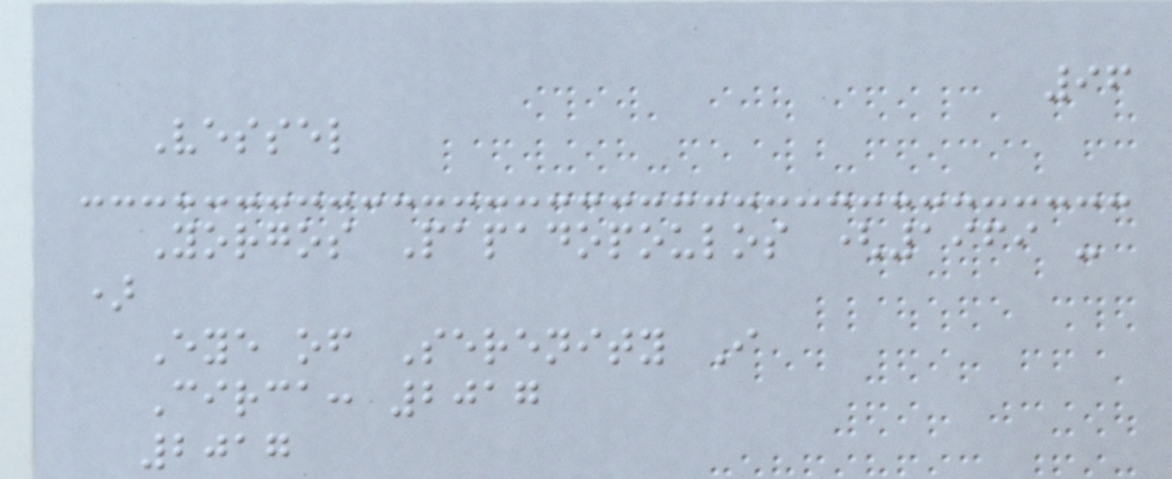96
Vessel
Yorgos Papadopoulos (1969 -
)
Eye of Serenity I
Circa: 2017
2017
